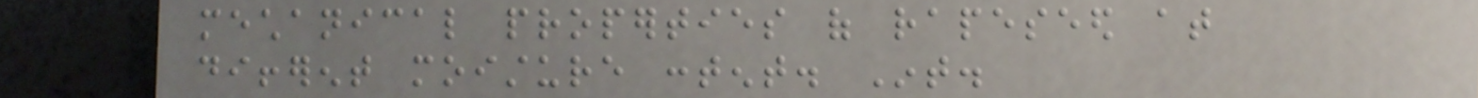mechanical properties of rapeseed at
different moisture content. Int.
